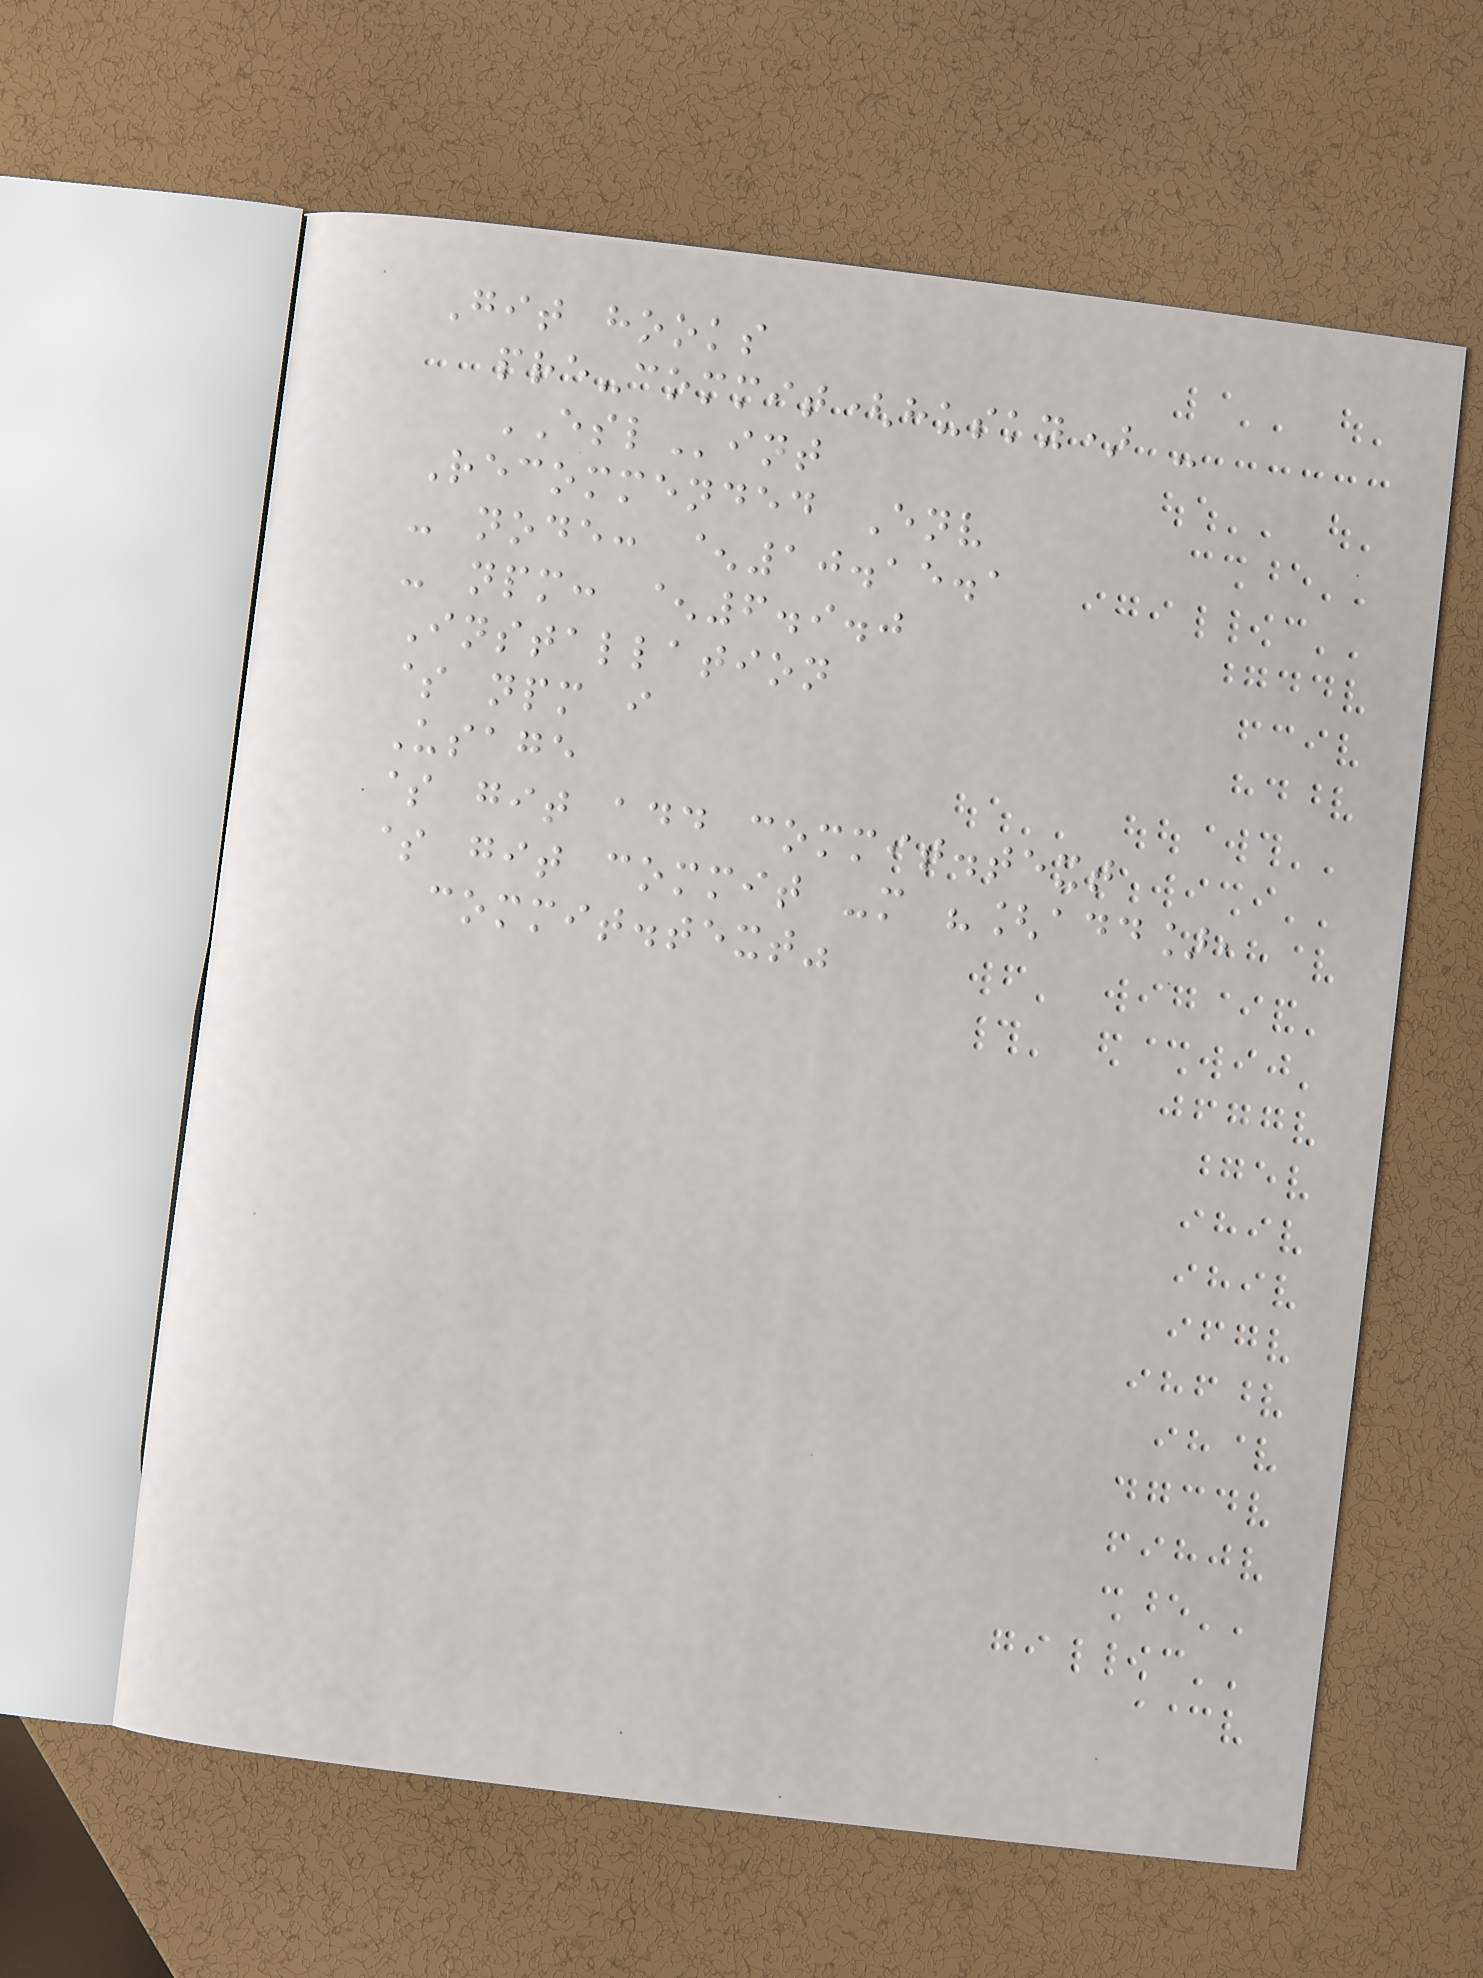Git hooks
pre-commit(husky) -
ESLint
Recommended Env
- node: ^10.15.1
- npm: ^6.9.0
Installation
$ npm i
Usage
$ git add commit.text
$ git commit -m "[add],
commit.text"
